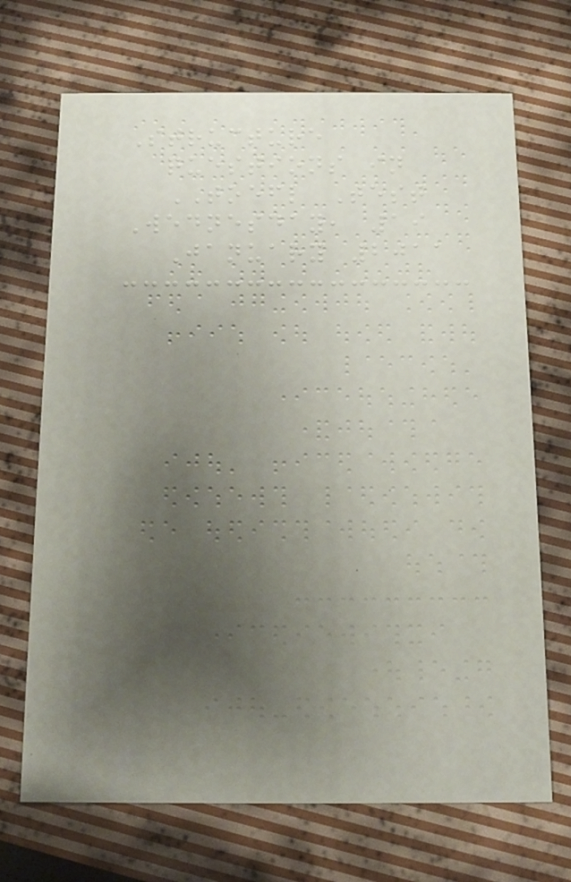Structure
questions in
TOEFL Test
Wednesday, 19
January 2011
